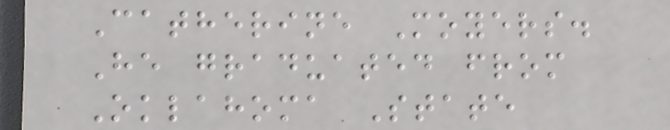Catherine Moyers.
He graduated from
Oklahoma State
